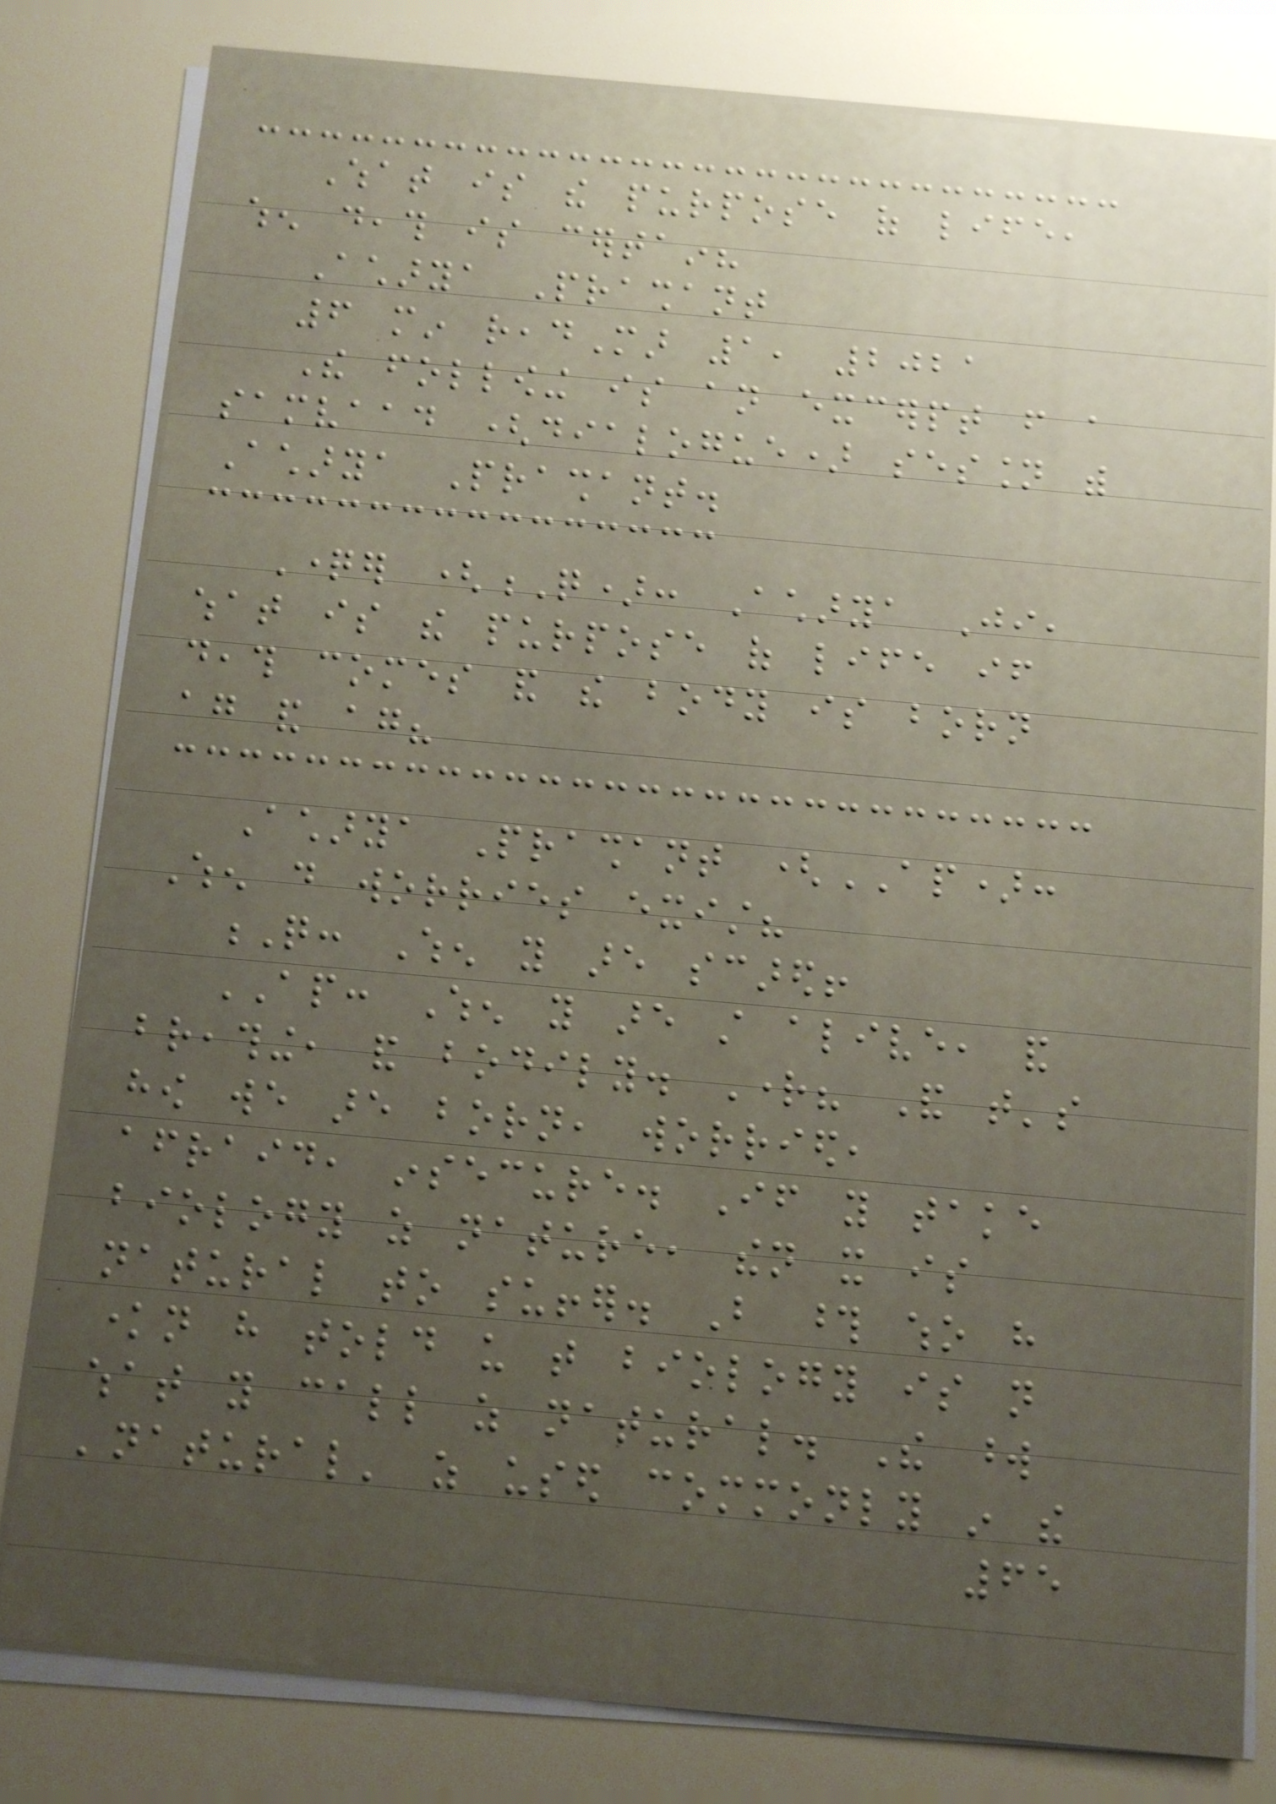What is the purpose of life,
when death is certain?
Acharya Prashant
6 min readMar 1, 2021
The following is an excerpt from a
samvaad (dialogue) session with
Acharya Prashant.
Questioner (Q): Acharya Ji,
what is the purpose of life if
death comes and the body is born
again and again?
Acharya Prashant (AP):
When do worries exist?
Q: When you are scared!
AP: When you are still alive, and
breathing, and bodily. Right? And that's
how we are born, worried,
afraid, insecure. If you take
biology as nature, then it is
natural to suffer. But those who have
known have told us that biology is not
what you call as natural. The word
'natural' as used commonly in the
65
